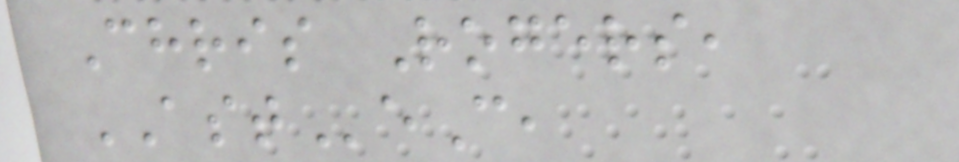Chris Rogers,
ASTeC,
